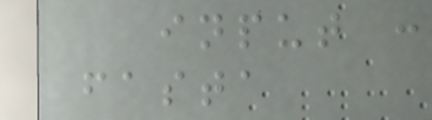input :
fasta
